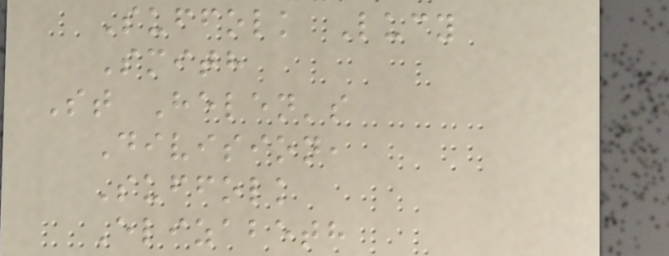Suffolk Lucy
Smith
St Helen's
Division,
Suffolk
Elizabeth
